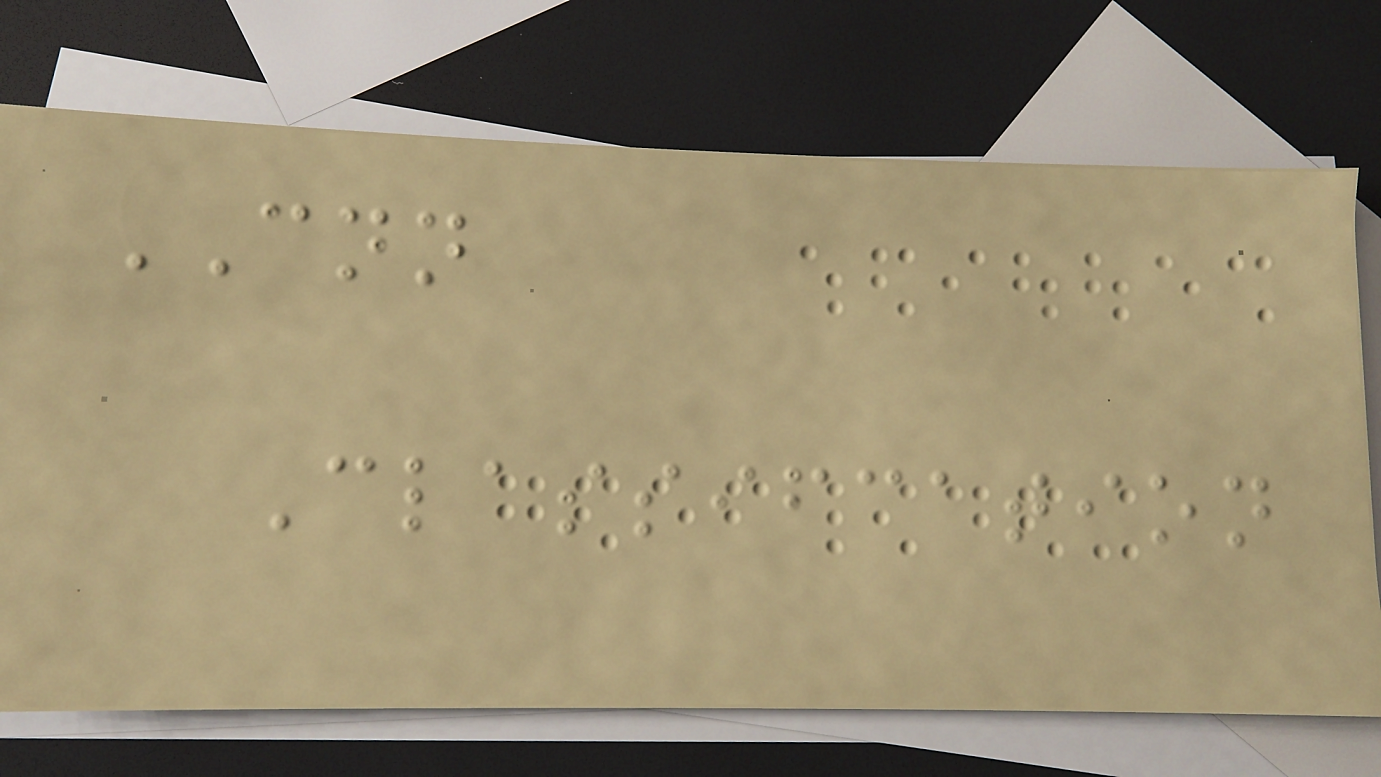CNN
Classifcation
